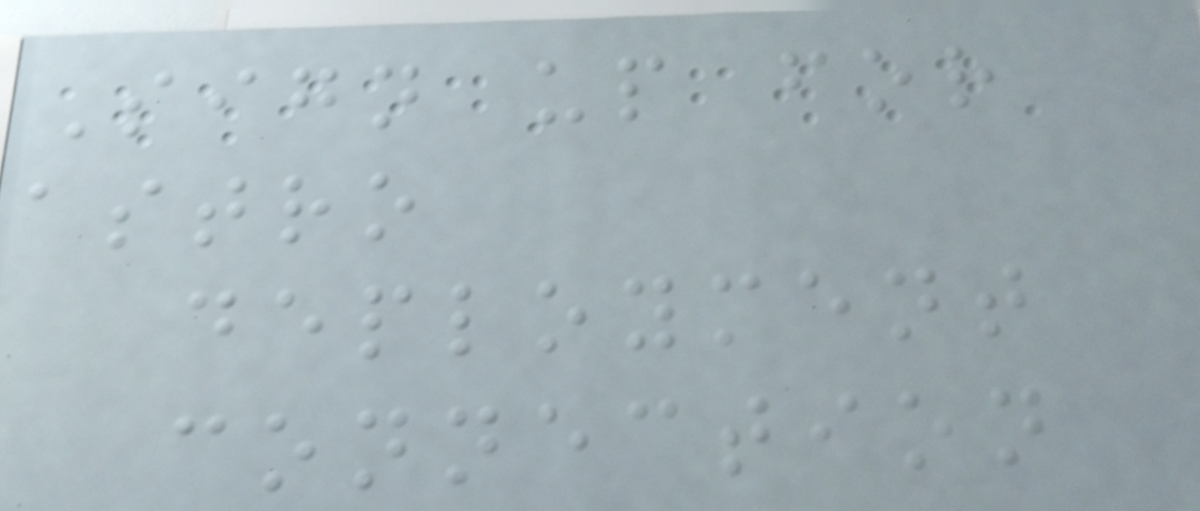Sign up for
astro
deployment
connection
